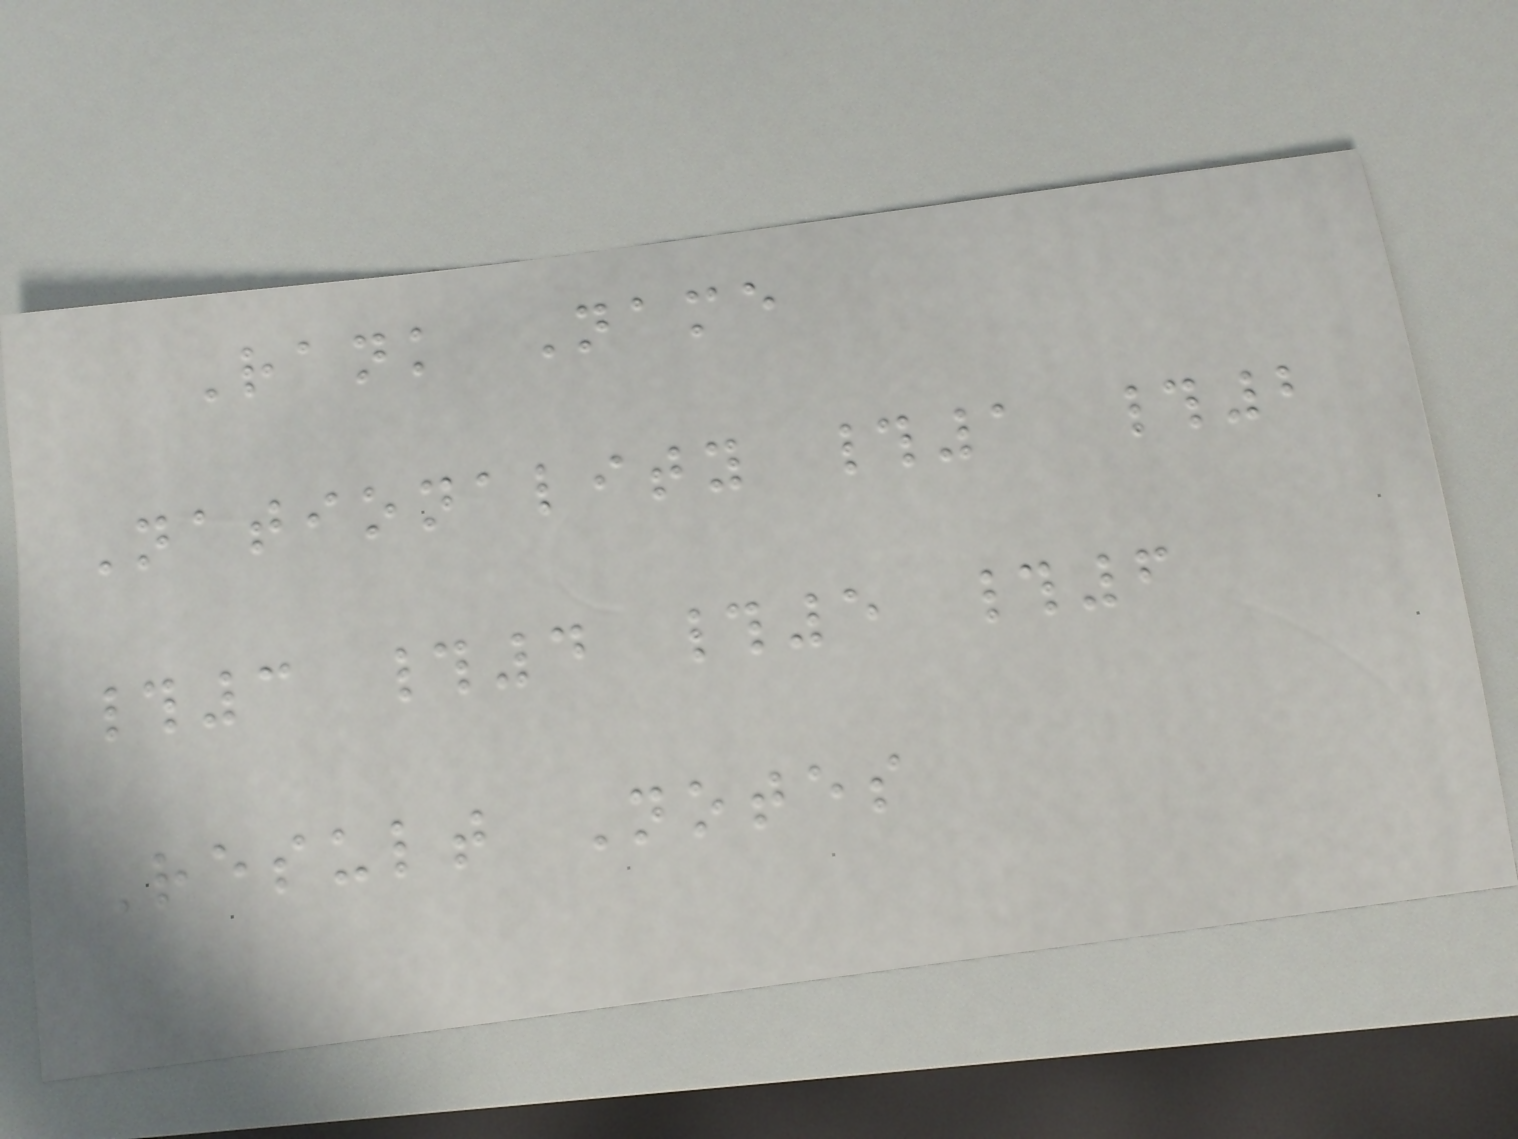Rank Name
Nationality #1 #2
#3 #4 #5 #6
Result Notes
